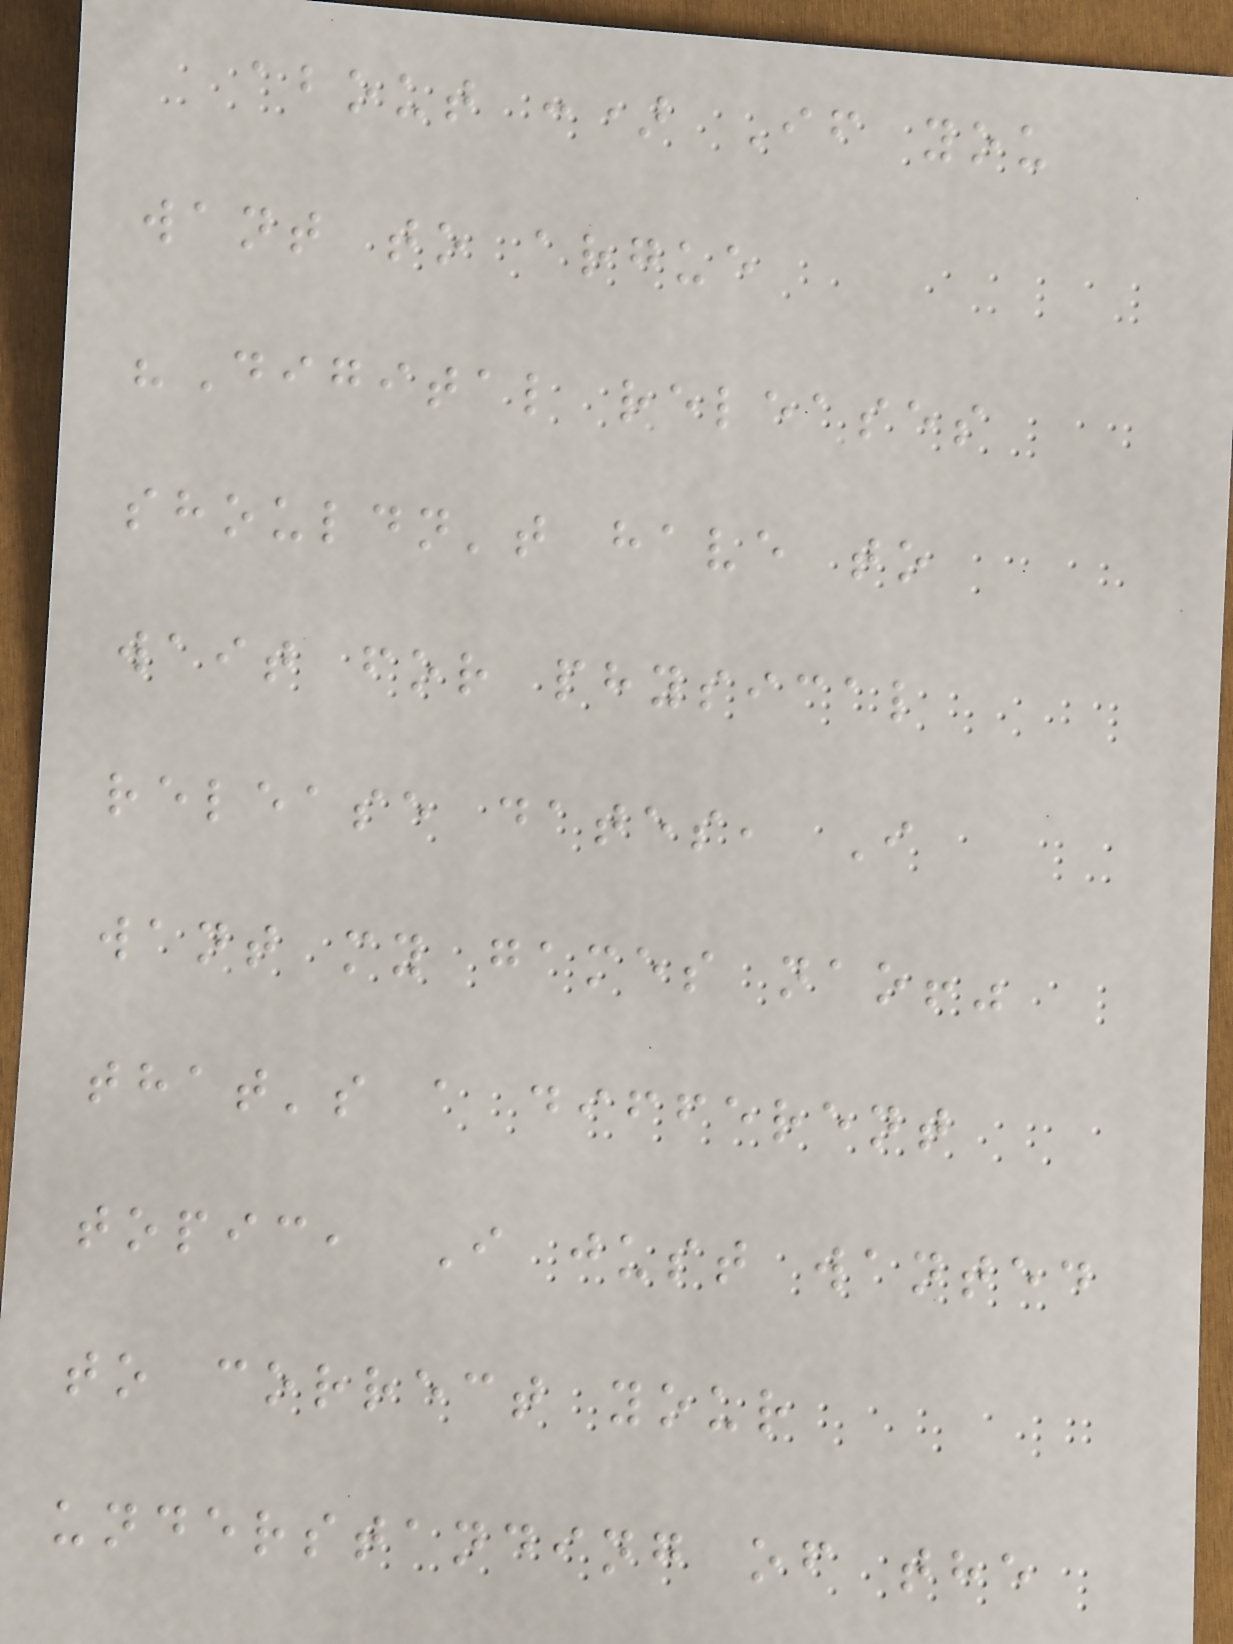about :) If you
want to argue
"Digital releases
shouldn't have to
wait for physical
release dates, I
want my games nao!"
that's a different
topic, I just wanted
to correct your
understanding of the
